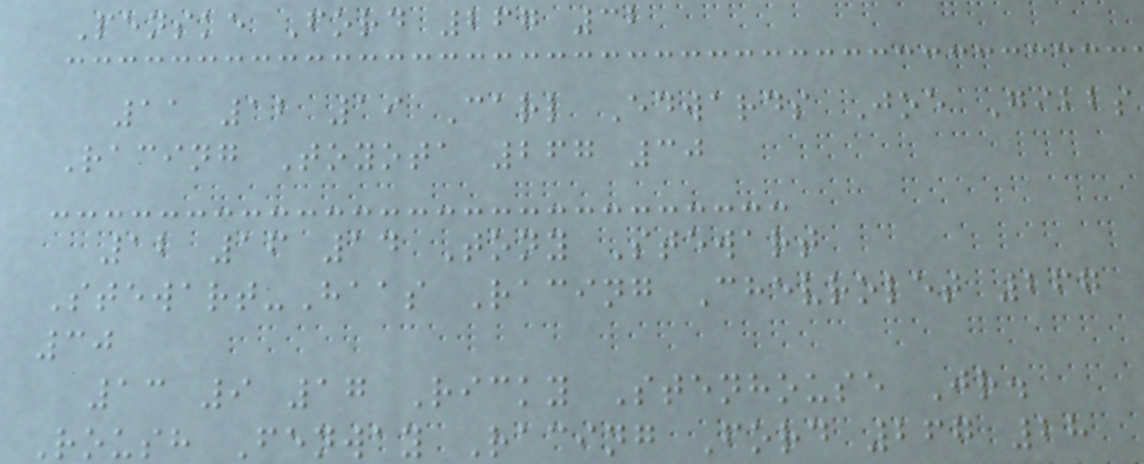Penske Ford 267 32
11 12 19 Carl Edwards Joe Gibbs
Racing Toyota 267 30
12 16 14 Tony Stewart
Stewart-Haas Racing Chevrolet 267
30
13 9 17 Ricky Stenhouse Jr.
Roush Fenway Racing Ford 267 28
